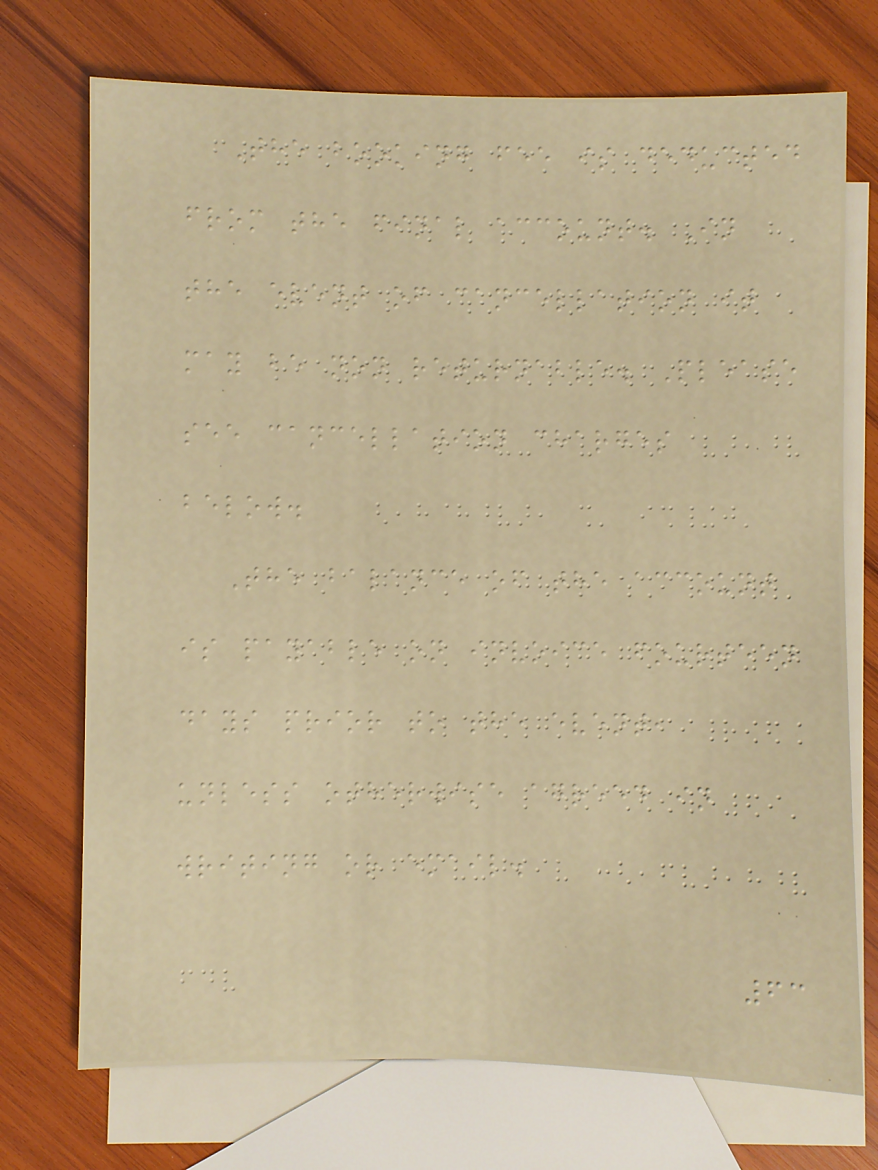The booking fee is deducted
from the final account. In
the event of cancellation it
may be non returnable. Please
see cancellation charges
below.
The balance of the account
is payable on invoice fourteen
days prior to the event,
unless otherwise agreed in
writing or email.
63
